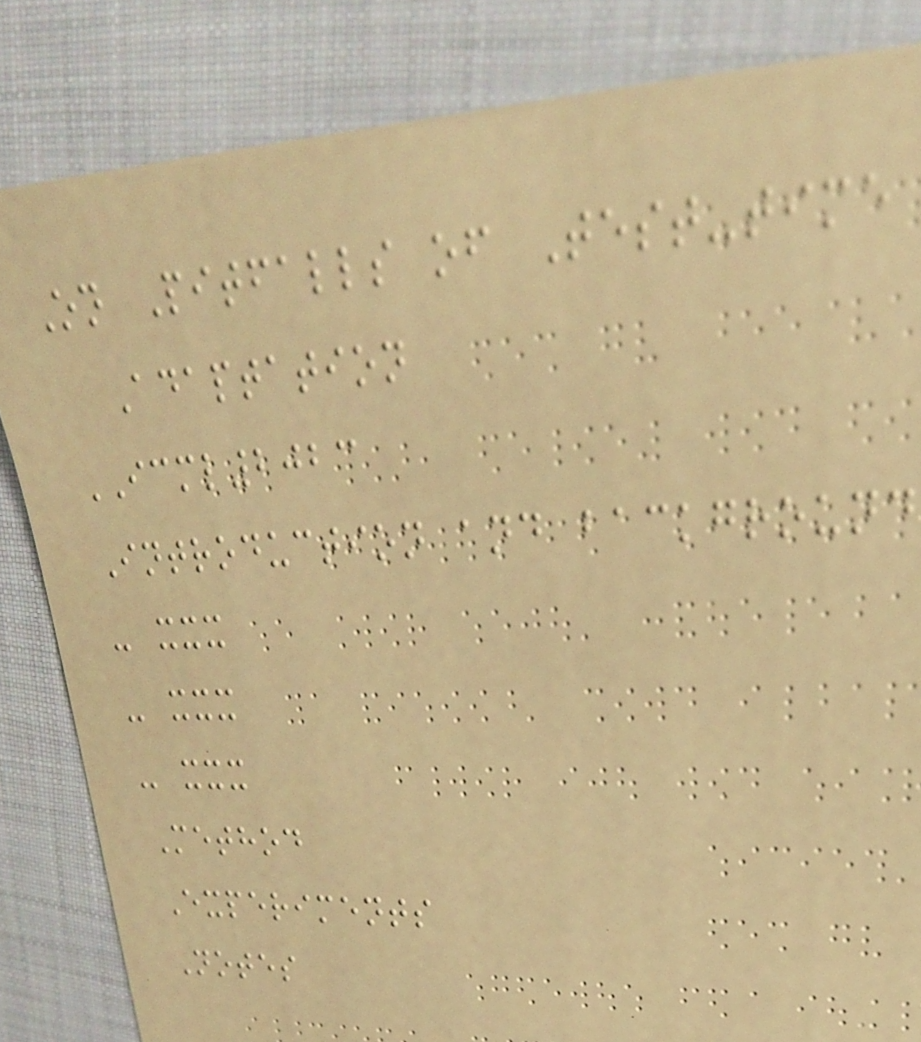On Pitfalls of Test-time
Adaptation
ICML2023
Introduction and background
- xxx
- xxx
- xxx
Method
Experiments
Notes
